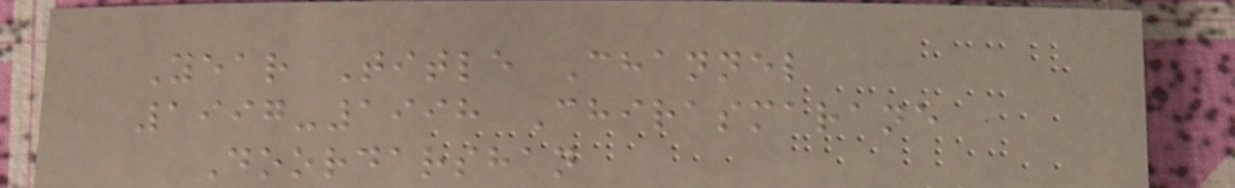Year Title Channel
1997-1998 Chirasmarane
Doordarshan
